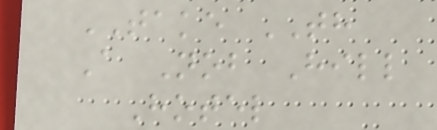TAKE TH
A Nob Hill
Hotel
